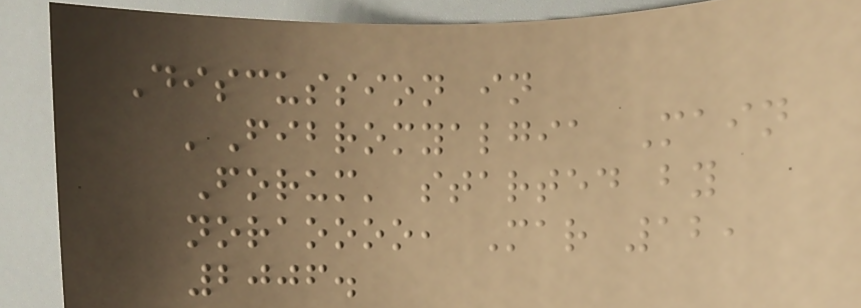Discussion in
'Fibromyalgia Main
Forum' started by
noraoooo, Mar 12,
2006.
